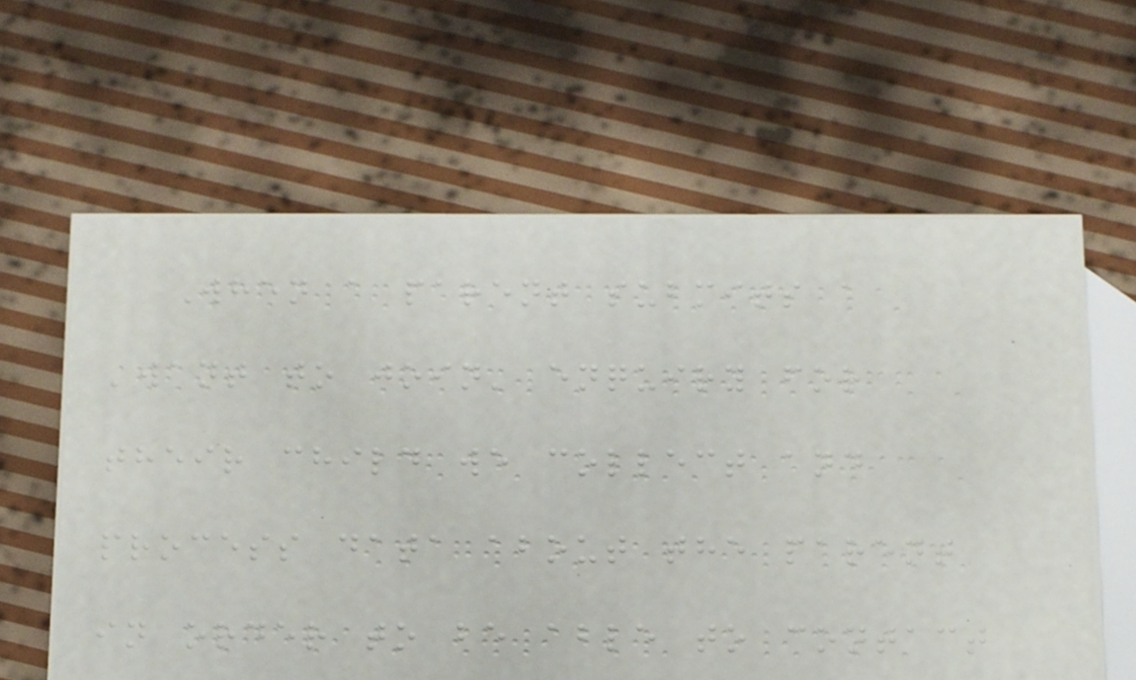When a parent submits a
'want to join' enquiry for
their child we collect and
process data about the parent
in order to be able to contact
